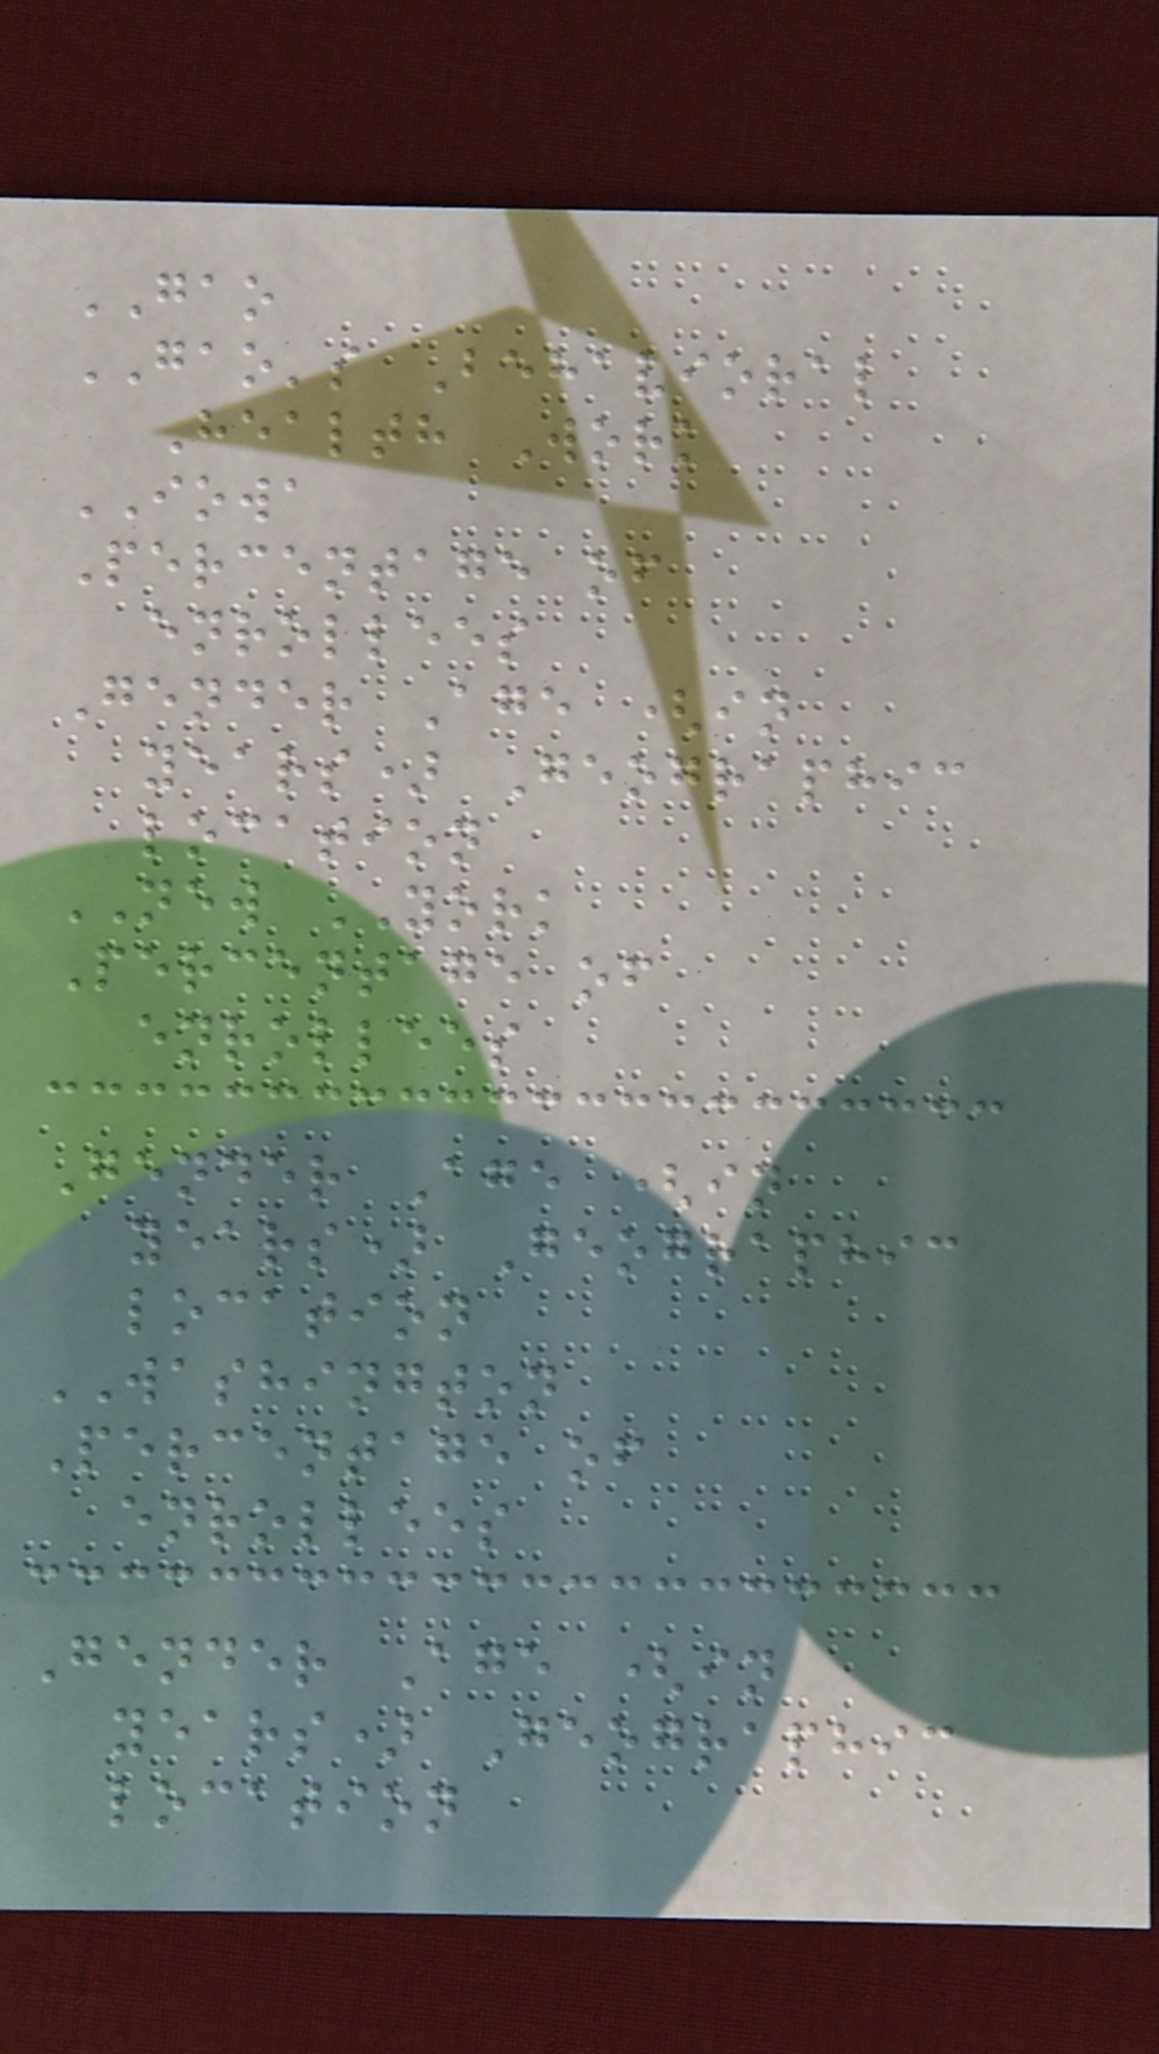GAO
GAO's Behavioral
Health Work
IOWA
Percentage of
enrollees
Gender Age (in
years) Geographic
location
NEW YORK
Percentage of
enrollees
Gender Age (in
years) Geographic
location
WASHINGTON
Percentage of
enrollees
Gender Age (in
years) Geographic
location
